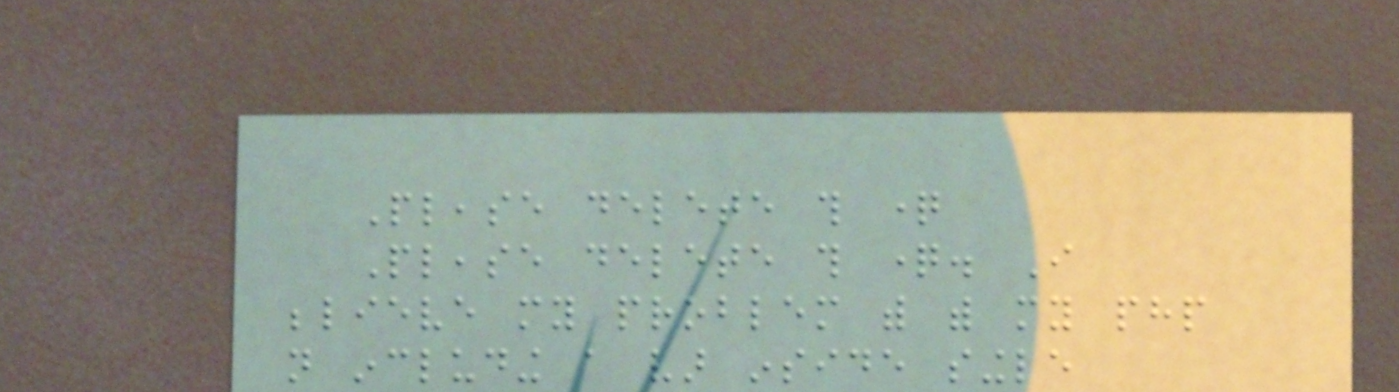Please delete this question
Please delete this question. I
believe my problem with with my php
not including a var inside single
